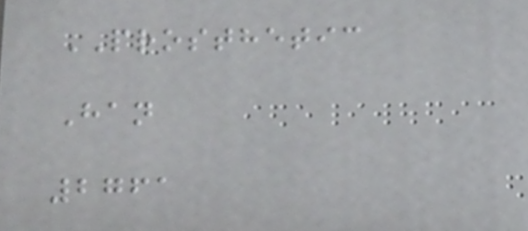PROSTHETIC
Han
2761
